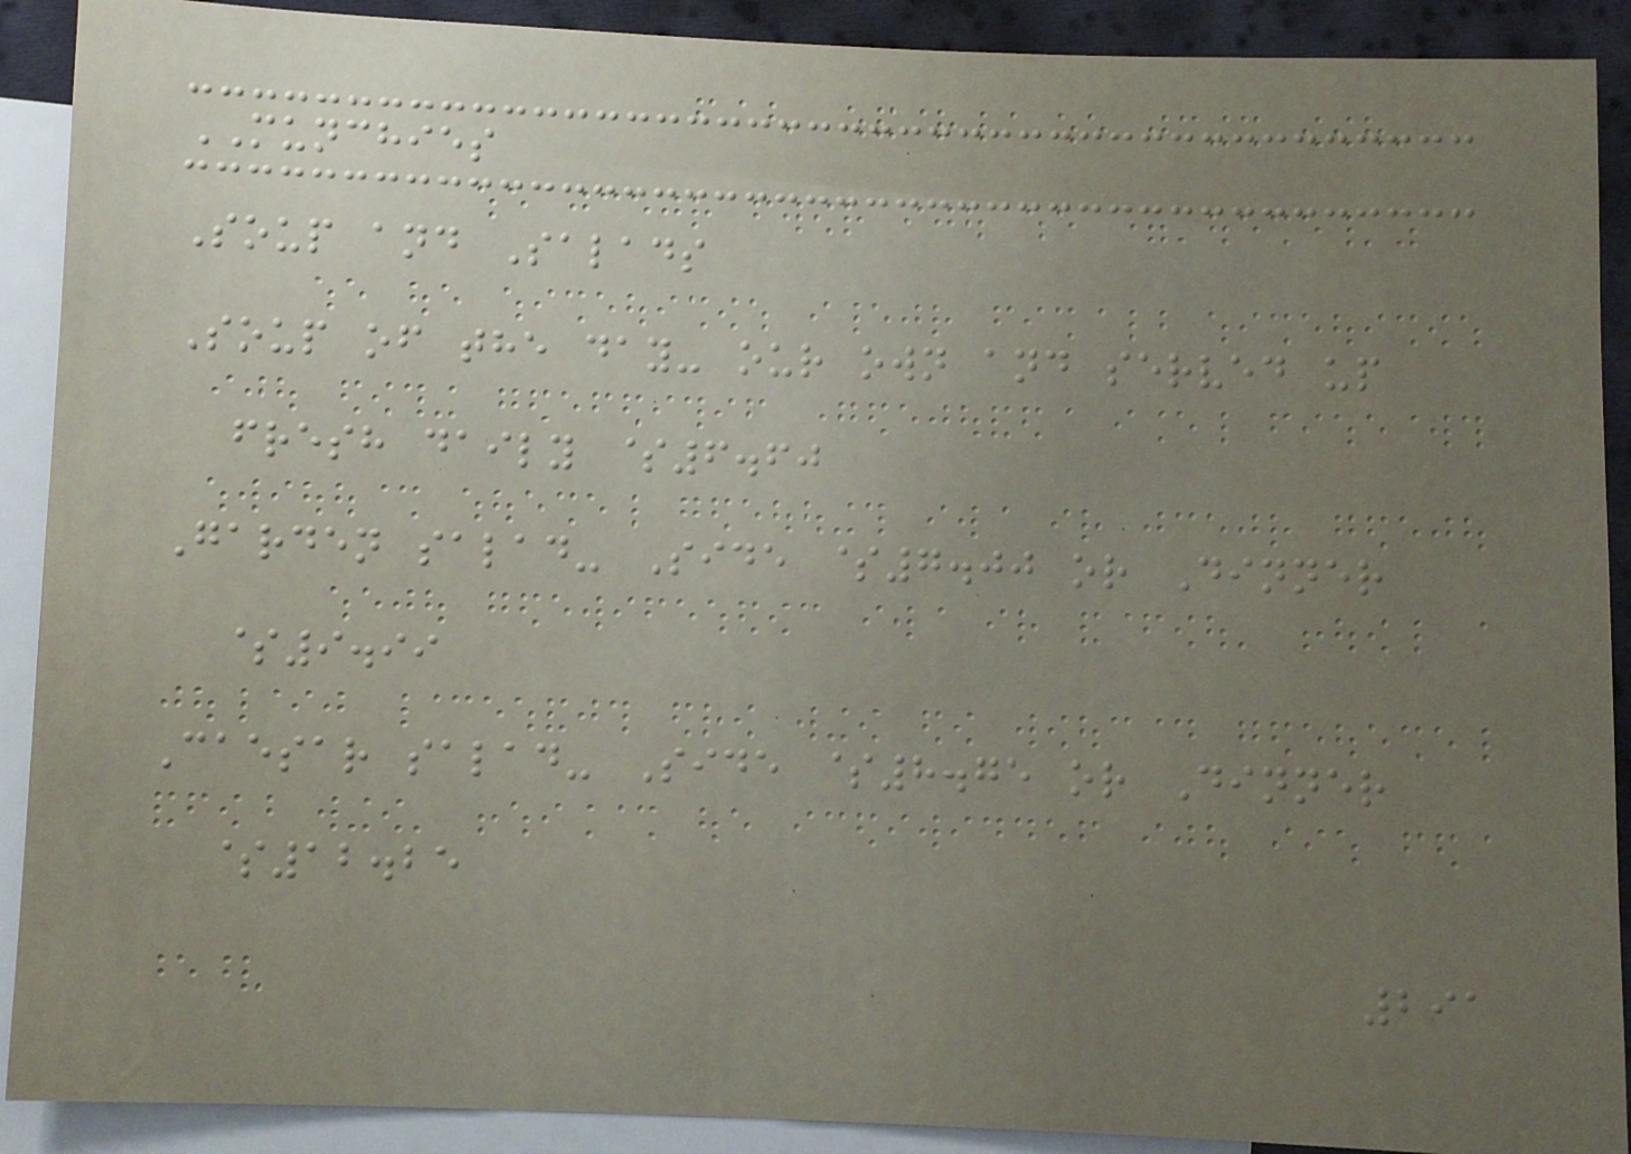MUNCHIES
Soup and Salads
Soup of the day- our own and served up
fresh daily $6.60
Garden salad- Side $7.00 or Dinner
$9.99
Caesar salad- Side $8.75 or Dinner
$12.25
291
